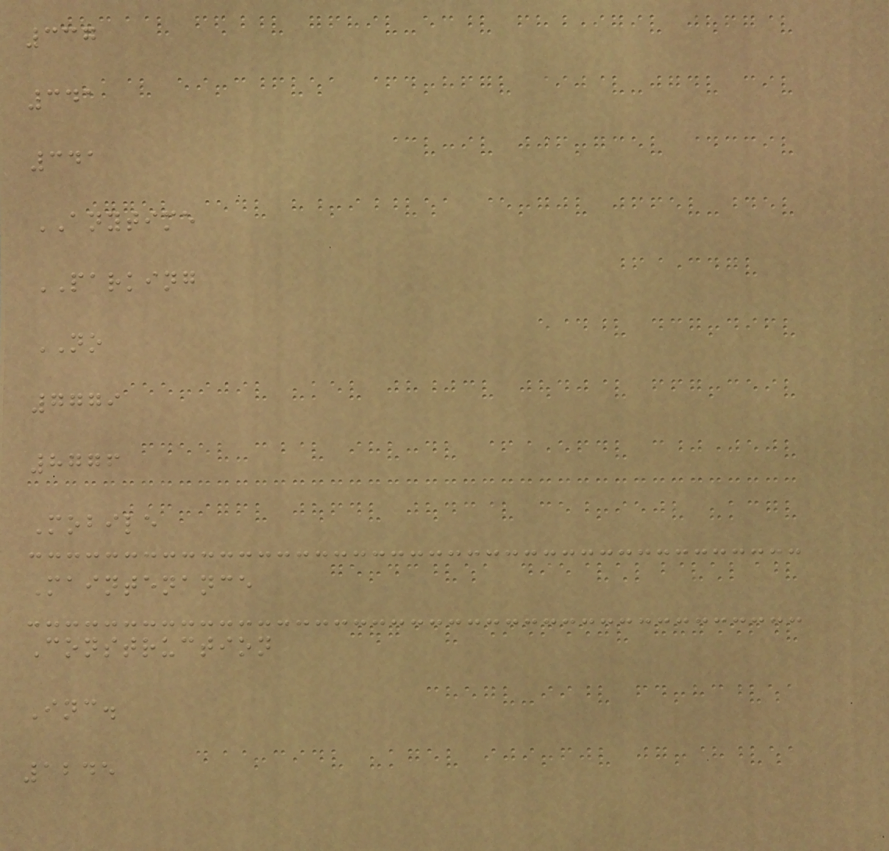337
341
341
ANYTIME
PARKING
NO
7779
8776
Mobile
Maintenance
Construction
Inc.
1245
